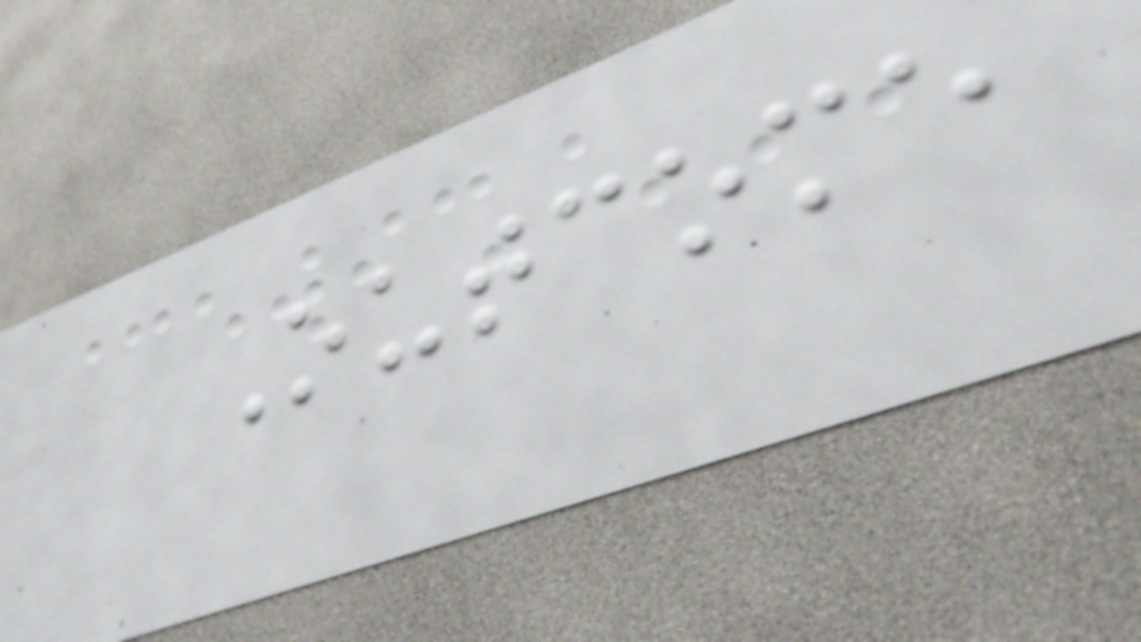Outcome
